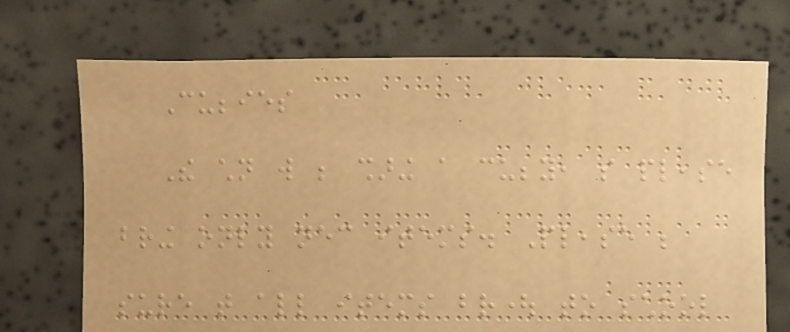Cubbies
The children will be sharing a cubby, so please
bring only necessary items. Please be
sure that all items brought to school
